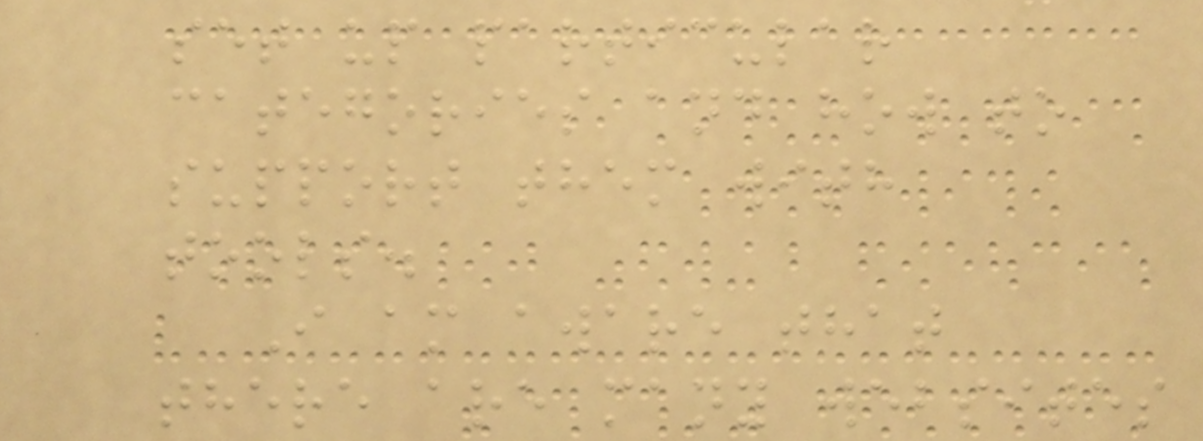set up particular
categories and how to
support them with
tools.
I am aware that
there are many websites
